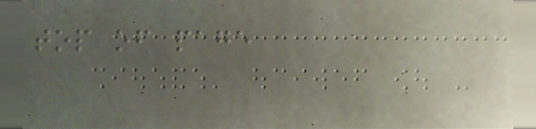top of page
